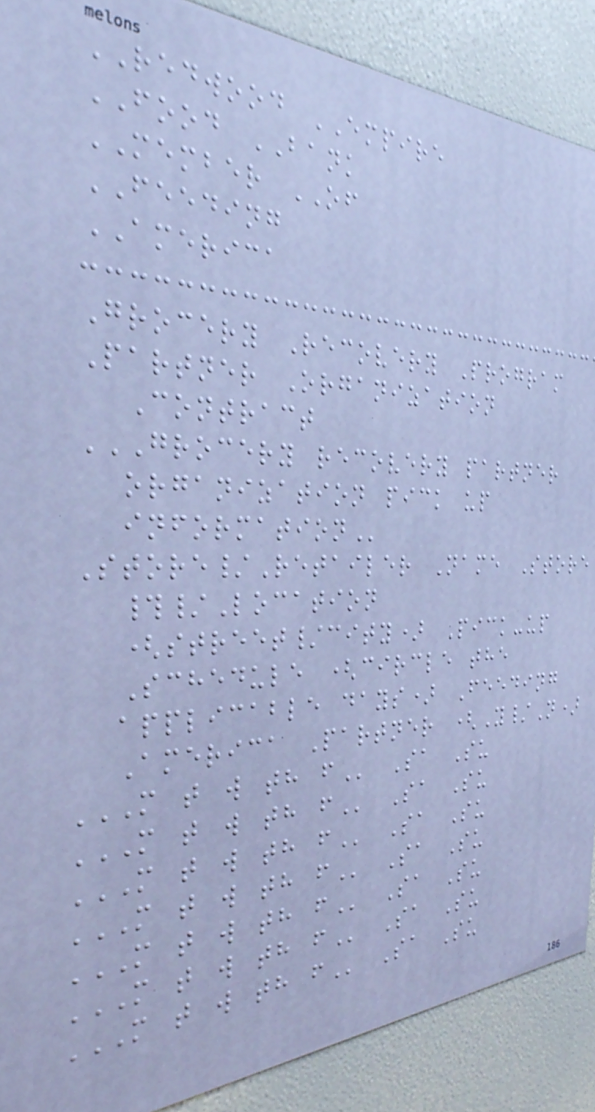REDWOOD EMPIRE
FOOD BANK
MEMBER OF
FEEDING
AMERICA
Grocery Recovery Program
Partner Organization
Contract
GROCERY RECOVERY PARTNER
ORGANIZATION PICK UP
INFORMATION
Store/Retailer Name Store
#/Location
(street/city) Pick-up
Schedule (circle the
applicable days) Feeding
America Partner (Y/N)
M T W TH F Sa Su
M T W TH F Sa Su
M T W TH F Sa Su
M T W TH F Sa Su
M T W TH F Sa Su
M T W TH F Sa Su
M T W TH F Sa Su
